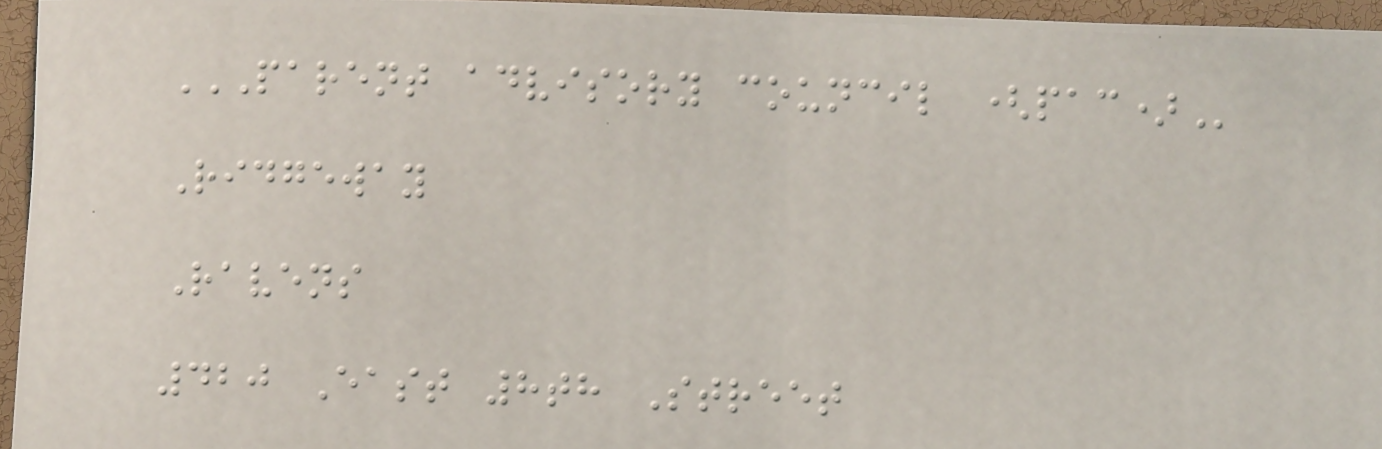PARENT ADVISORY COUNCIL (PAC)
Ridgeway
Ravens
420 East 8th Street
